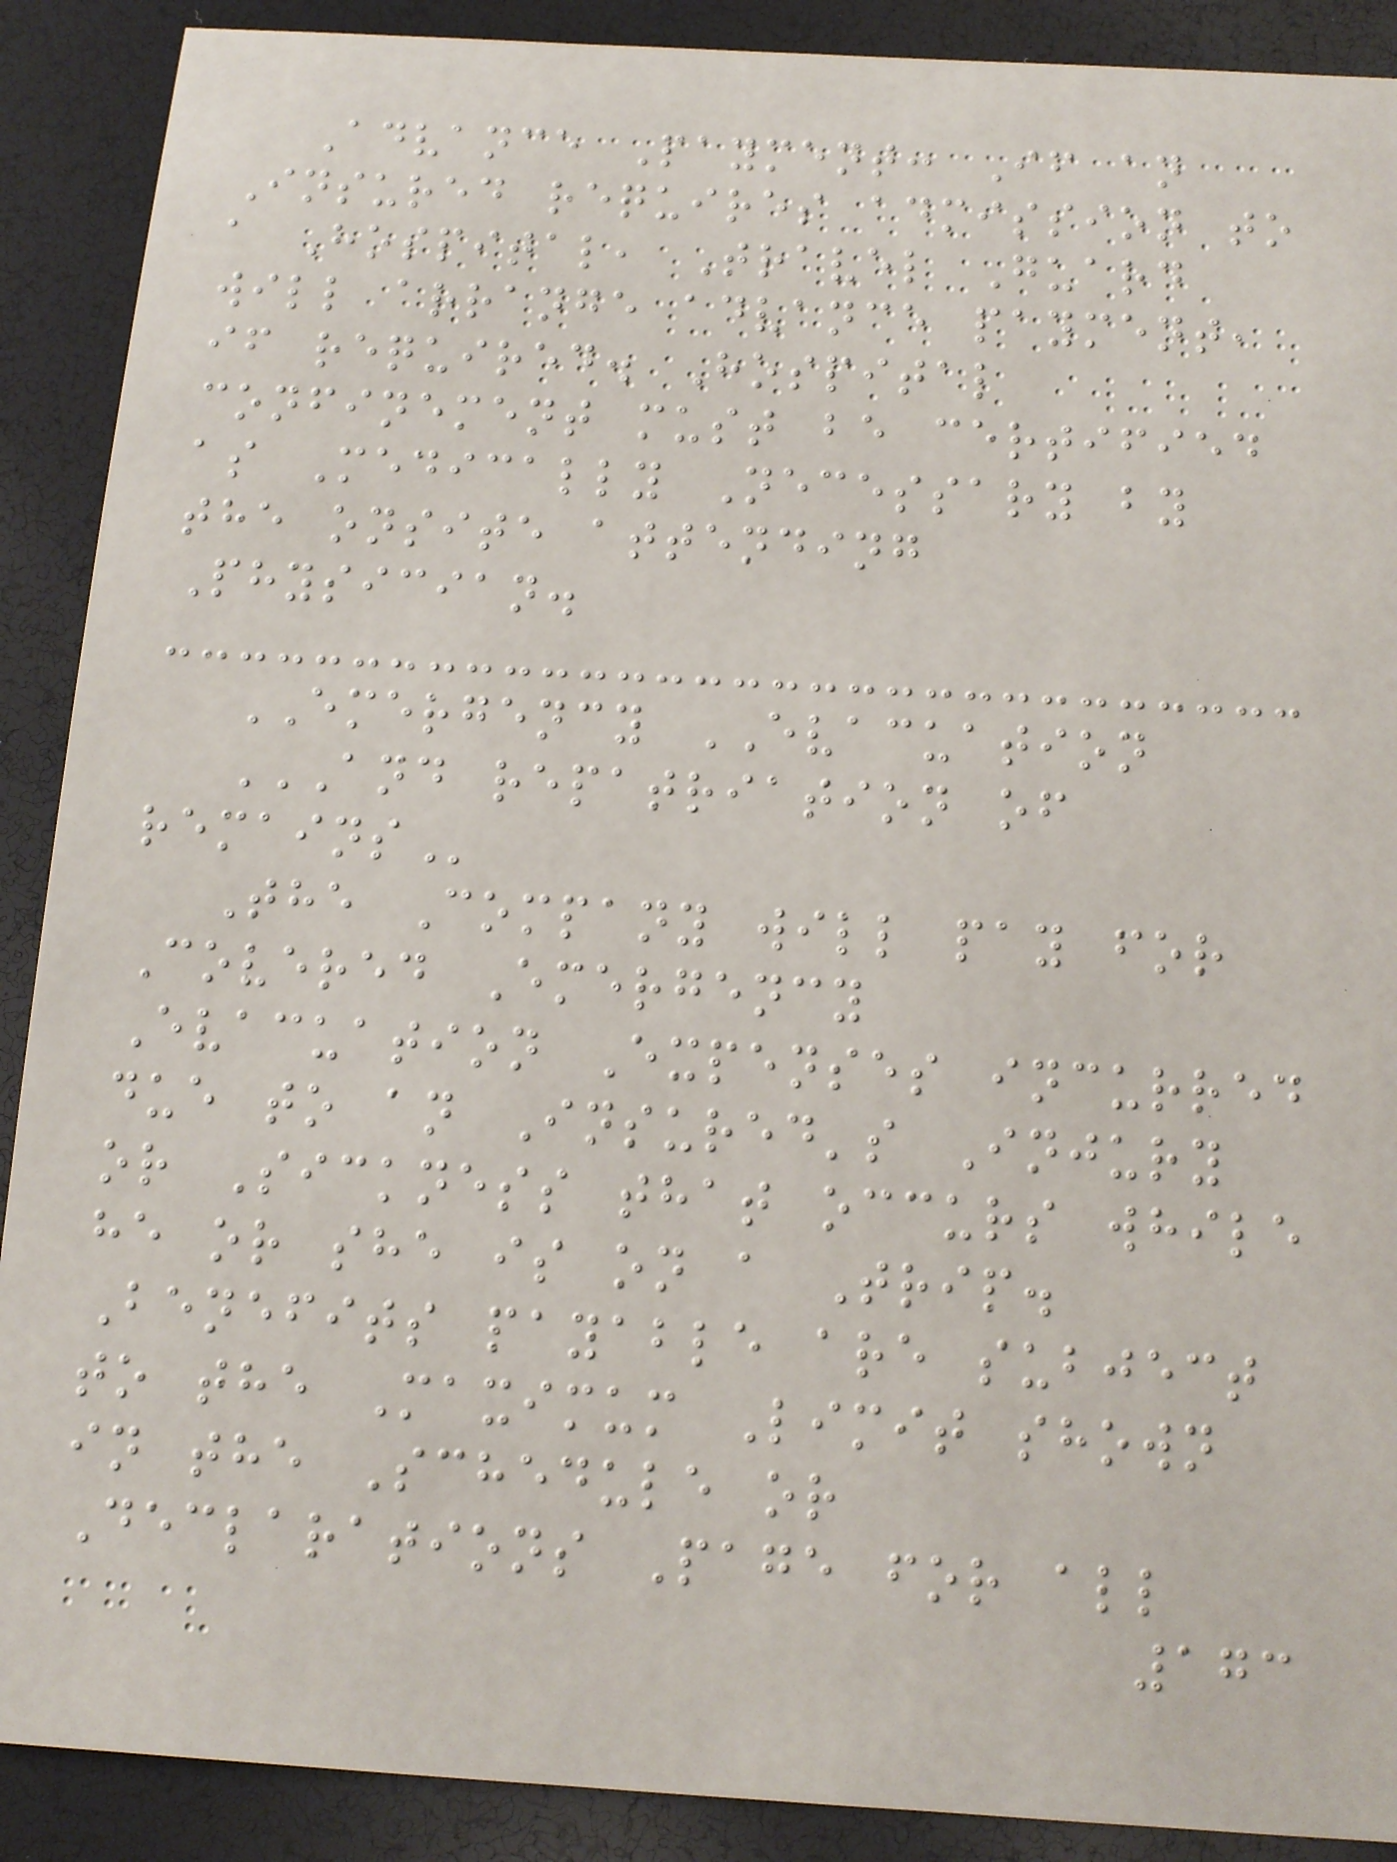Advance Payment: If an
Insured requires admission to
a Hospital, Travel Guard
will arrange advance payment,
if required. Hospital
confinement must be certified
as Medically Necessary by
the onsite attending
Physician.
EMERGENCY EVACUATION
AND REPATRIATION OF
REMAINS
The Company will pay for
Covered Emergency
Evacuation Expenses incurred
due to an Insured's Injury
or Sickness that occurs while
he or she is on a Trip.
Benefits payable are subject
to the Maximum Limit shown
in the Schedule or
Declarations Page for all
173
